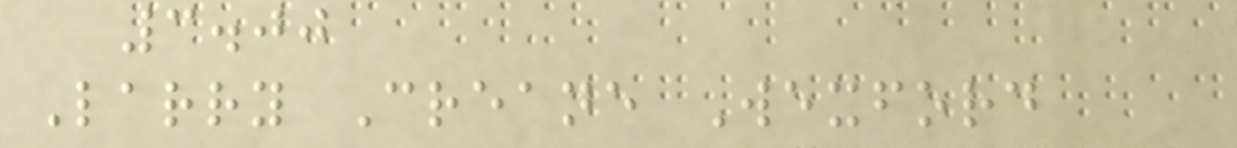3.00
Larry Creane Wexford
